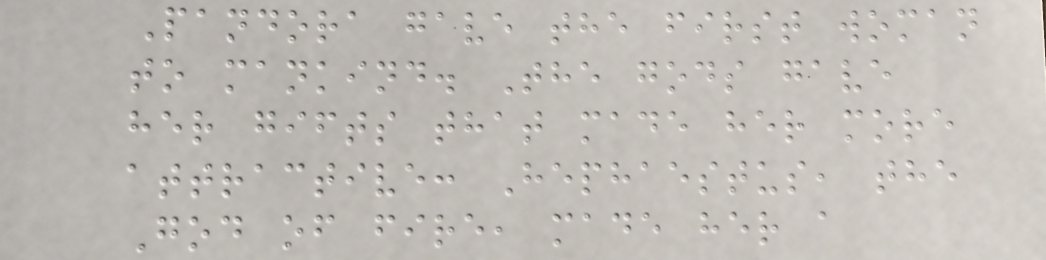Pandora gave the first woman
to mankind. The gods gave
her gifts that made her more
attractive: Hephaestus, the
God of fire, made her a
